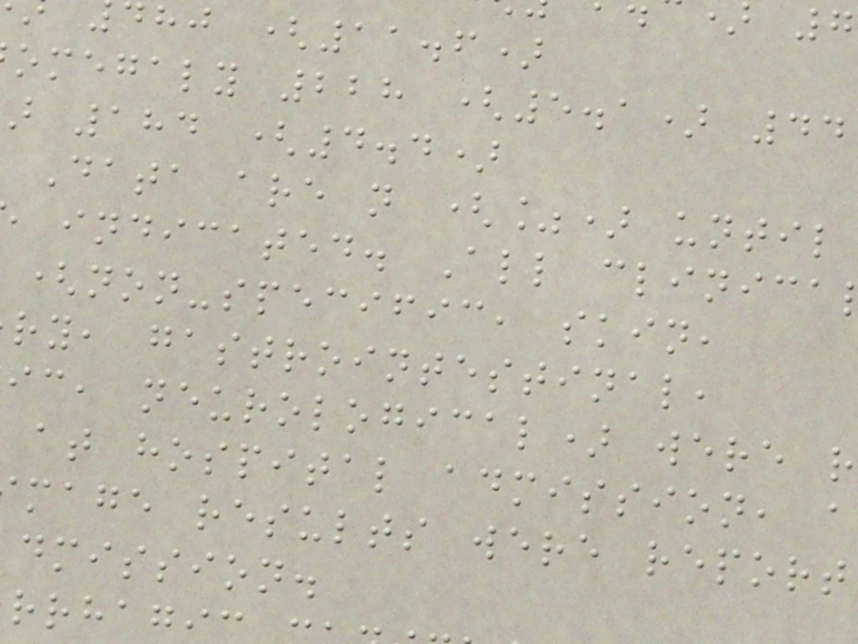hj (11.6)
omegaly 228 (5.1) 44
184 (4.4)
Data are n (%) until
indicated. All clinica
(non-specific, skin,
ry, gastrointestinal,
ic, neurological) were r
at hospital admission, a
mage results were report
dmission.
